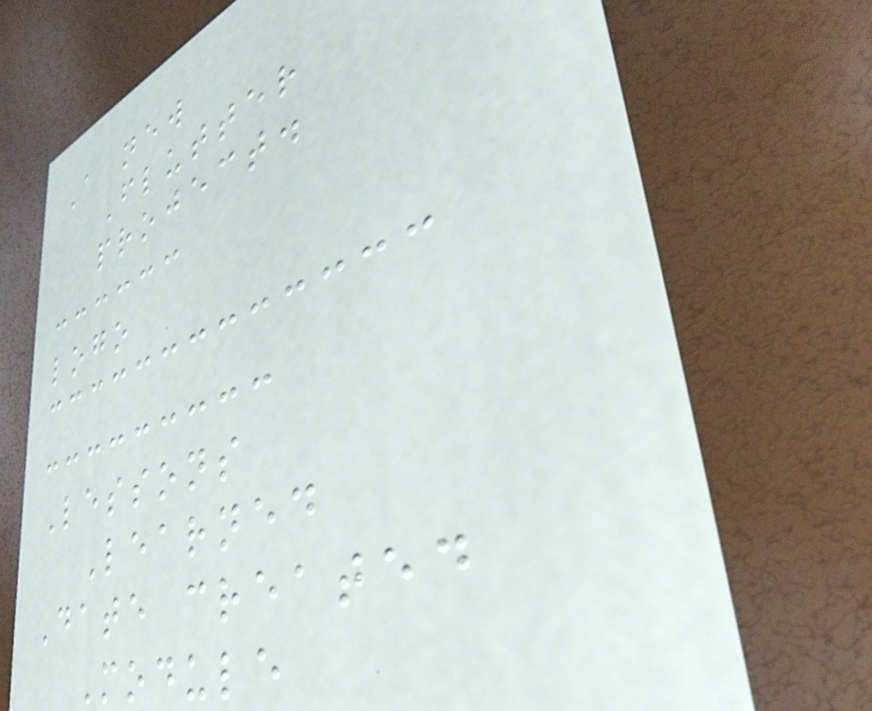A new
Flutter
project.
logo
Lessons
Learned
Date created
Module
